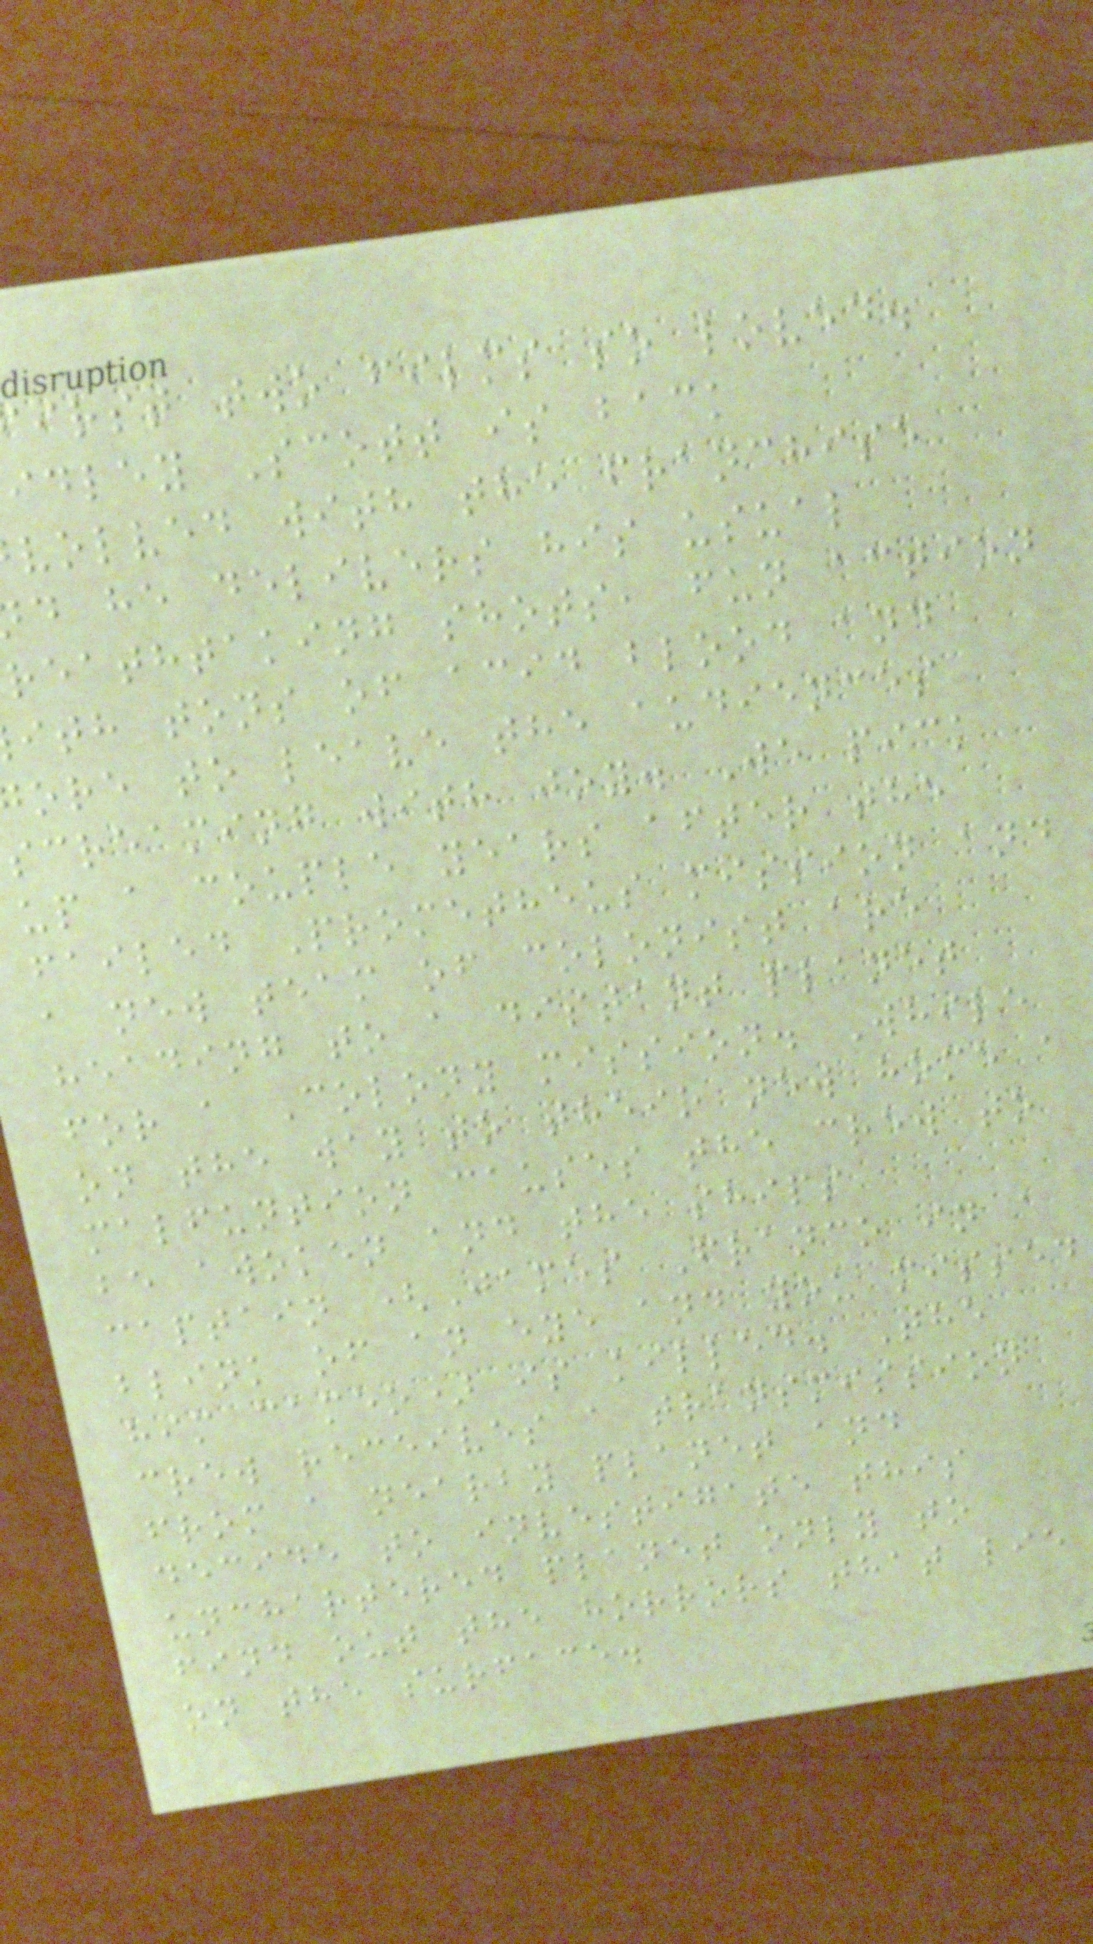irst two films so loved.
idley Scott is back
volved with the franchise
d he delivers his usual
reathtaking shots, fun action
ith tons of acid blood and
ore to leave the audiences
screaming with joy. We pick
up a couple years after the
failed Prometheus mission and
a new team of colonist are
heading to a distant planet
for a Colony mission. While
on the way to their new home a
malfuntion causes the crew to
be awoken and the ships
captain (James Franco in a
blink of an eye and you missed
him cameo) is killed. The
crew receives a transmission
from a nearby planet and
decide to investigate this
unchartered planet only to
find out the horrors that lie
on the surface.
